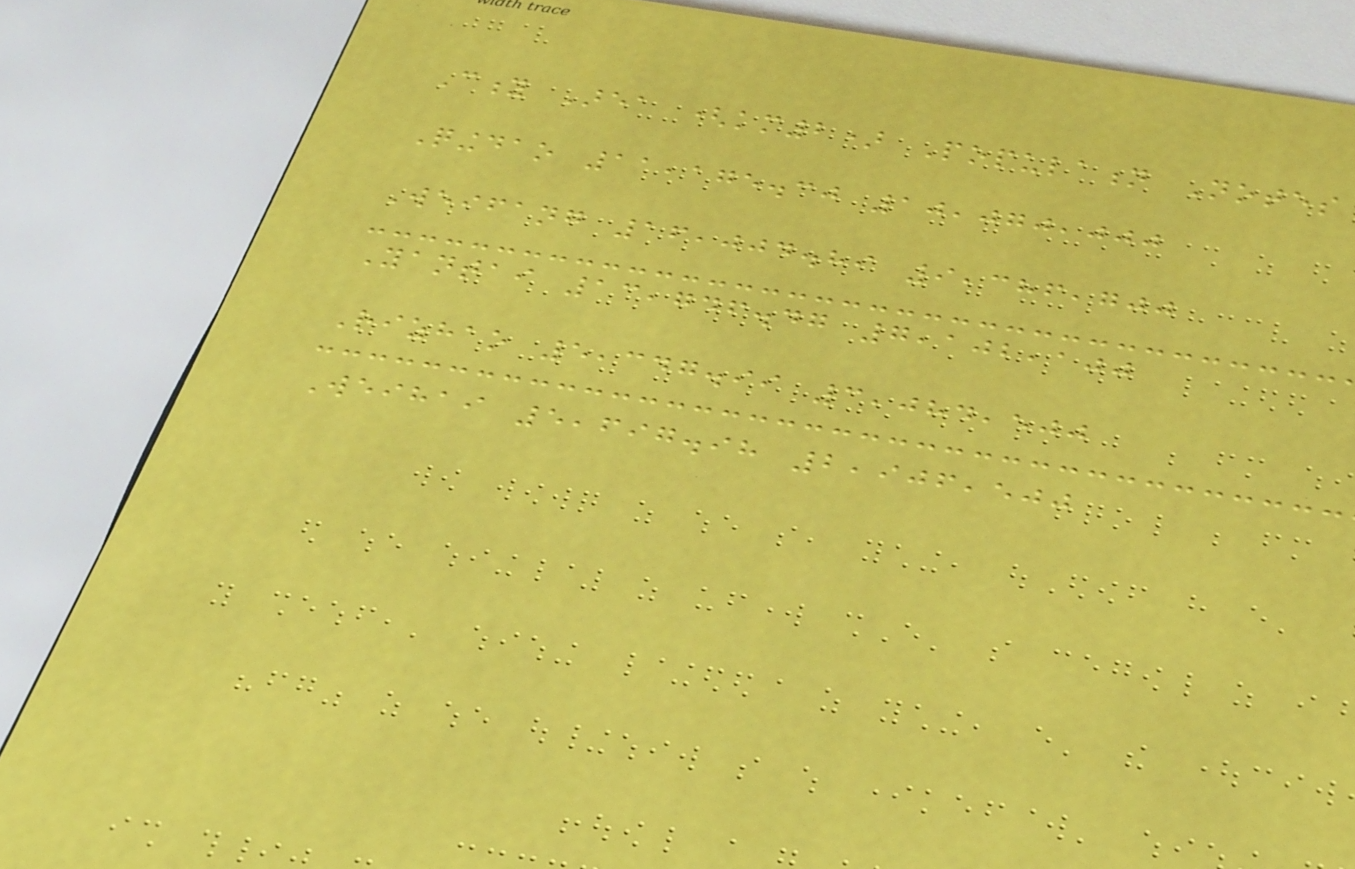City Area (km2) Population Notes
Qingdao 11,175.30 10,070,000
Weifang 16,004.89 9,386,700
Yantai 13,746.47 7,102,100
Rizhao 5,347.99 3,084,500
Weihai 5,697.98 2,906,500
